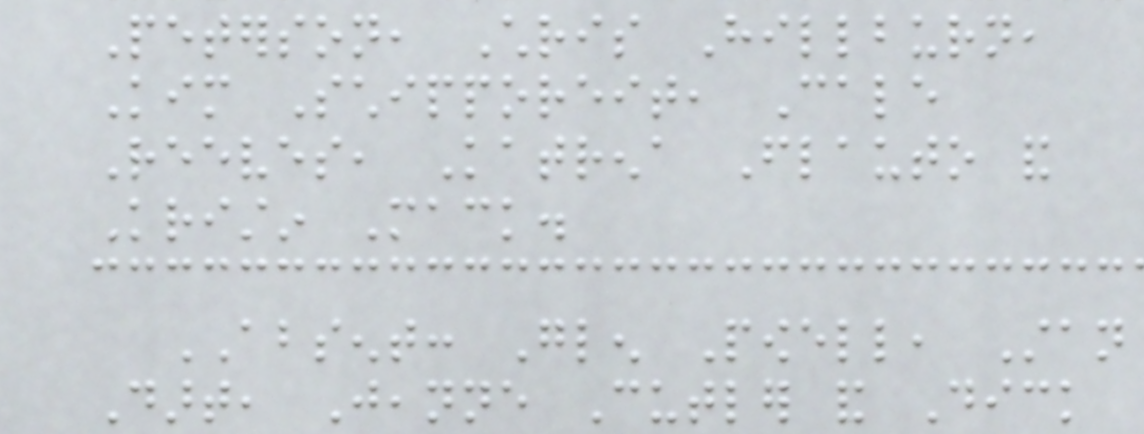Peterson, Chris Hillburn,
Kim Schipporeit, Cale
Reeves, Katrena Flauto and
Kristin Mack.
ABSENT: Glen Powell, Stan
Dart, Jeanne Cutler and Dick
